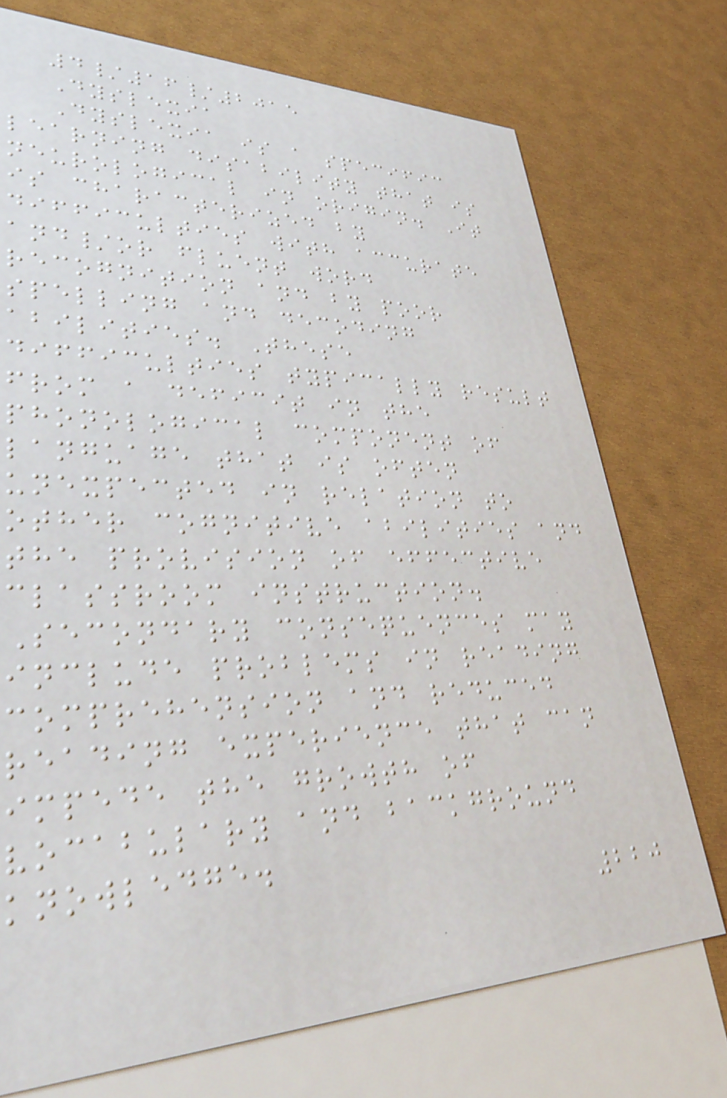4/16/2015
Dyslexia
Dyslexia is a specific
learning disability that is
neurological in origin. It
is characterized by
difficulties with accurate
and/or fluent word
recognition and by poor
spelling and decoding
abilities. These
difficulties typically result
from a deficit in the
phonological component of
language that is often
unexpected in relation to
other cognitive abilities and
the provision of effective
classroom instruction.
Secondary consequences may
include problems in reading
comprehension and reduced
reading experience that can
impede the growth of
vocabulary and background
knowledge.
220
